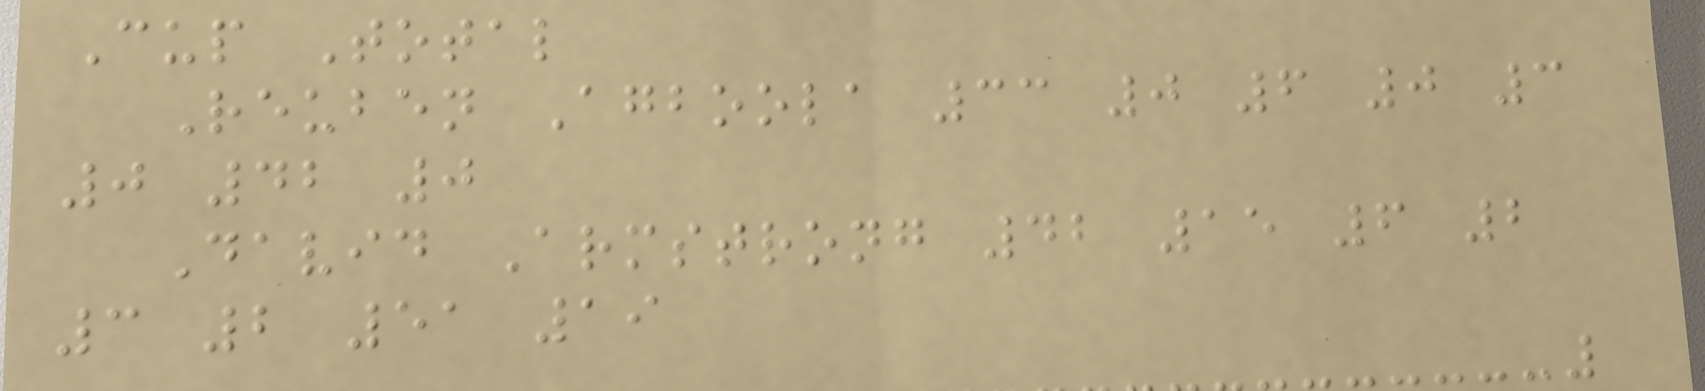Cup Total
Reuben Agboola 33 0 6 0 3
0 42 0
David Armstrong 42 15 6 2
3 2 51 19
